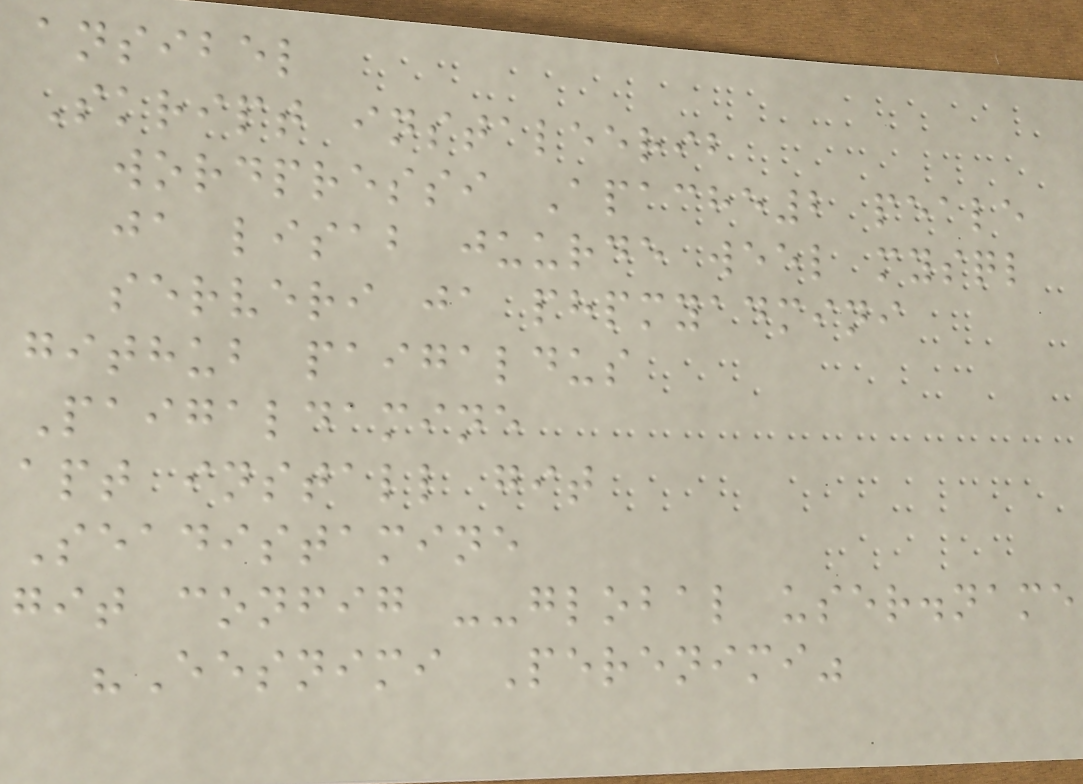ansibel
Skript instaleerib
wordpressi Apache2 peale
ja lisab juurde weel mysql
serveri ja phpmyadmini
github paigaldus
Paigaldamine
apt install git
Seadistamine
git config --global user.name
"Eesnimi Perenimi"
